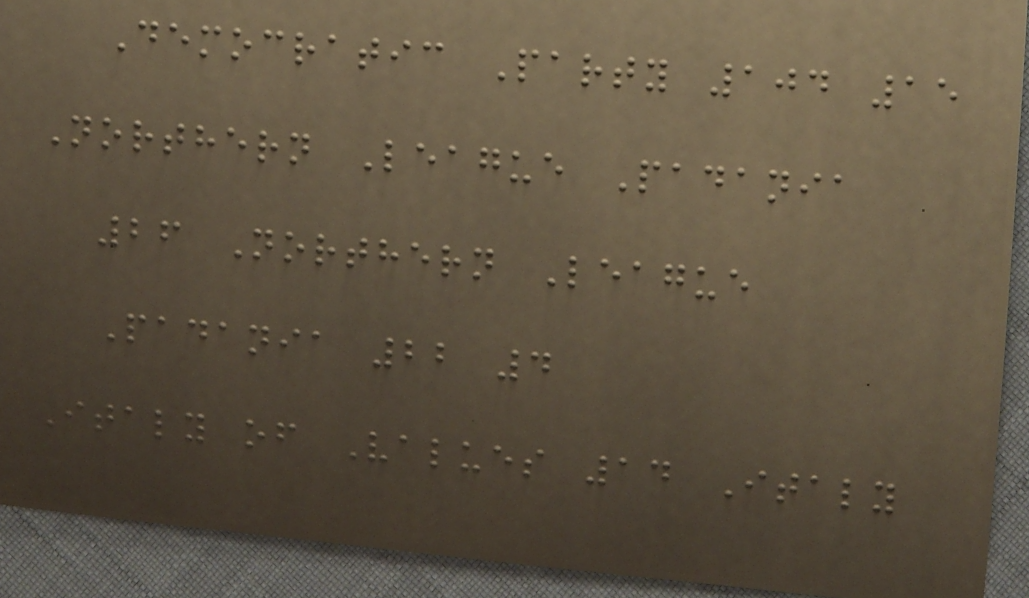Democratic Party 104 15
Northern League Padania
26 Northern League
Padania 22 4
Italy of Values 14 Italy
